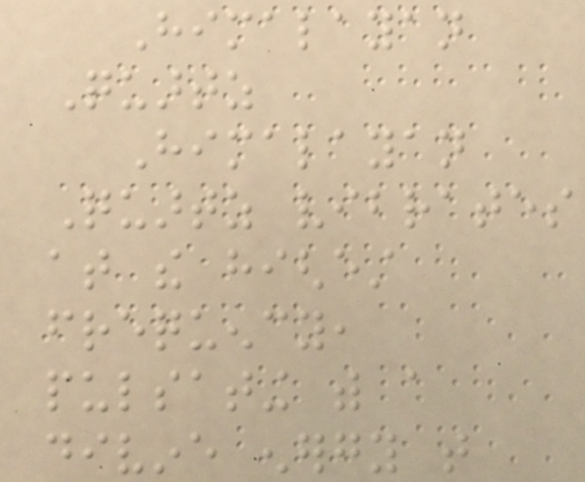Himalayan
Quartz
Himalayan
Quartz vibrates
at the highest
frequency,
pulsating with a
divine energy that
